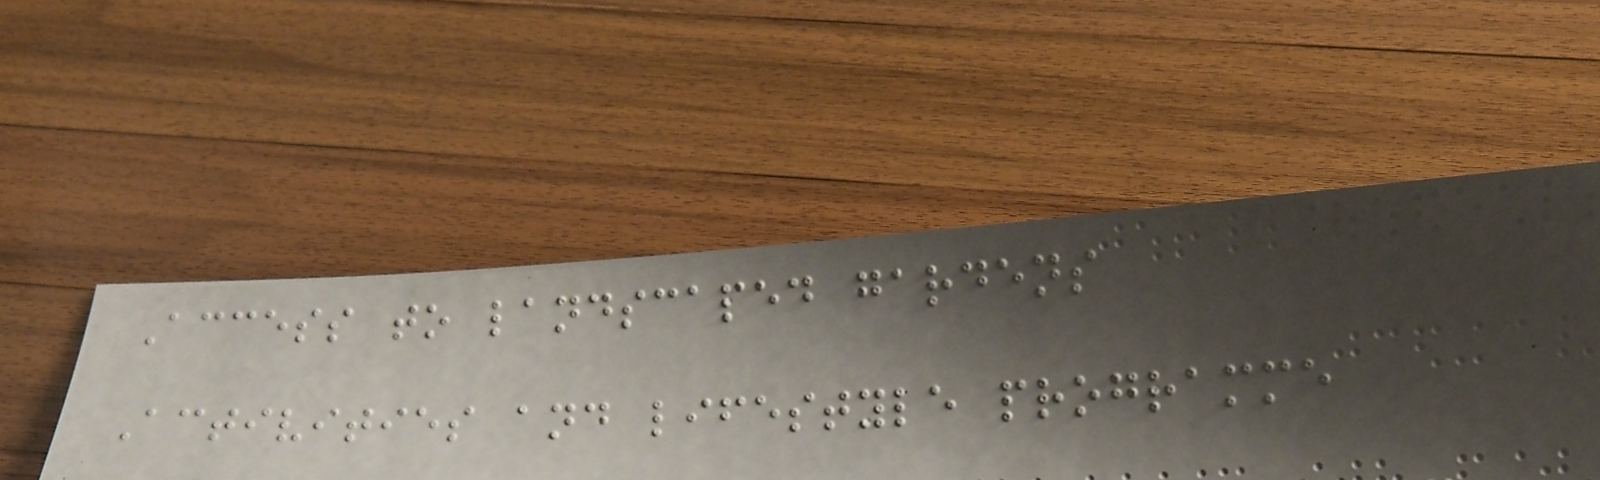Access to landscaped gardens
Activities and lifestyle programme
